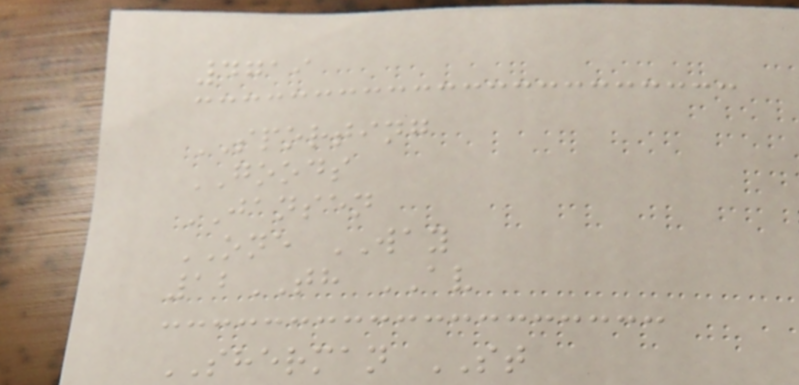4719
SPORTING
GOODS
JANSEN
ONE WAY
12TH AV
SHERMAN ST
